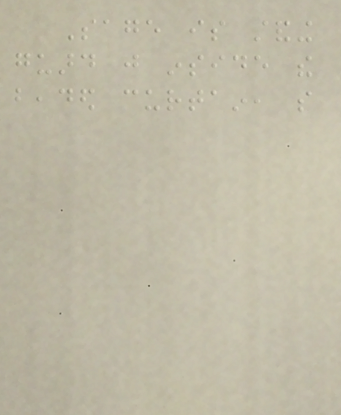Sage is standing
guard just inside the
beaded curtain, so
